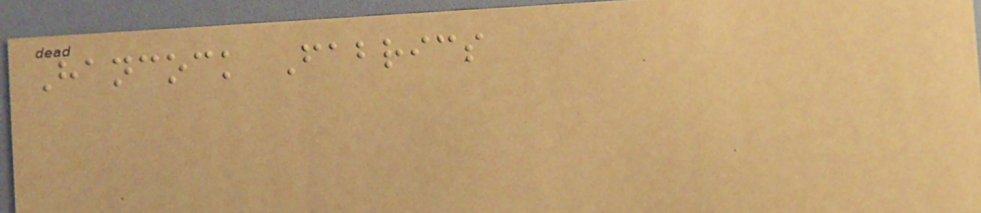Hancock Fabrics
